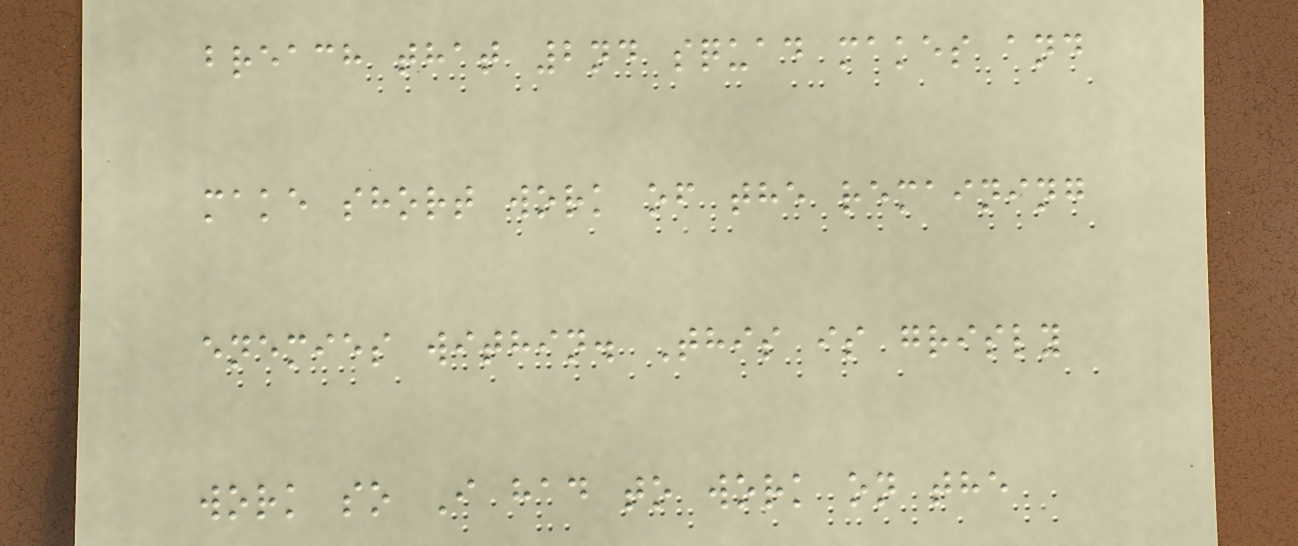breach that 2nd squad makes and
make short work of the remaining
enemies within. This is grisly
work so I had to work on the
